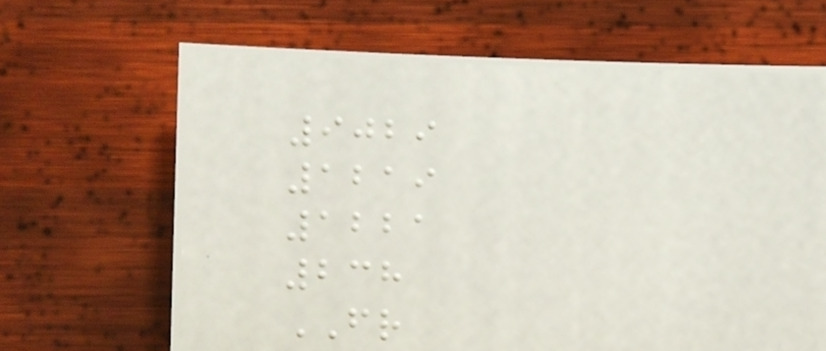9029
1219
1221
238
FR
